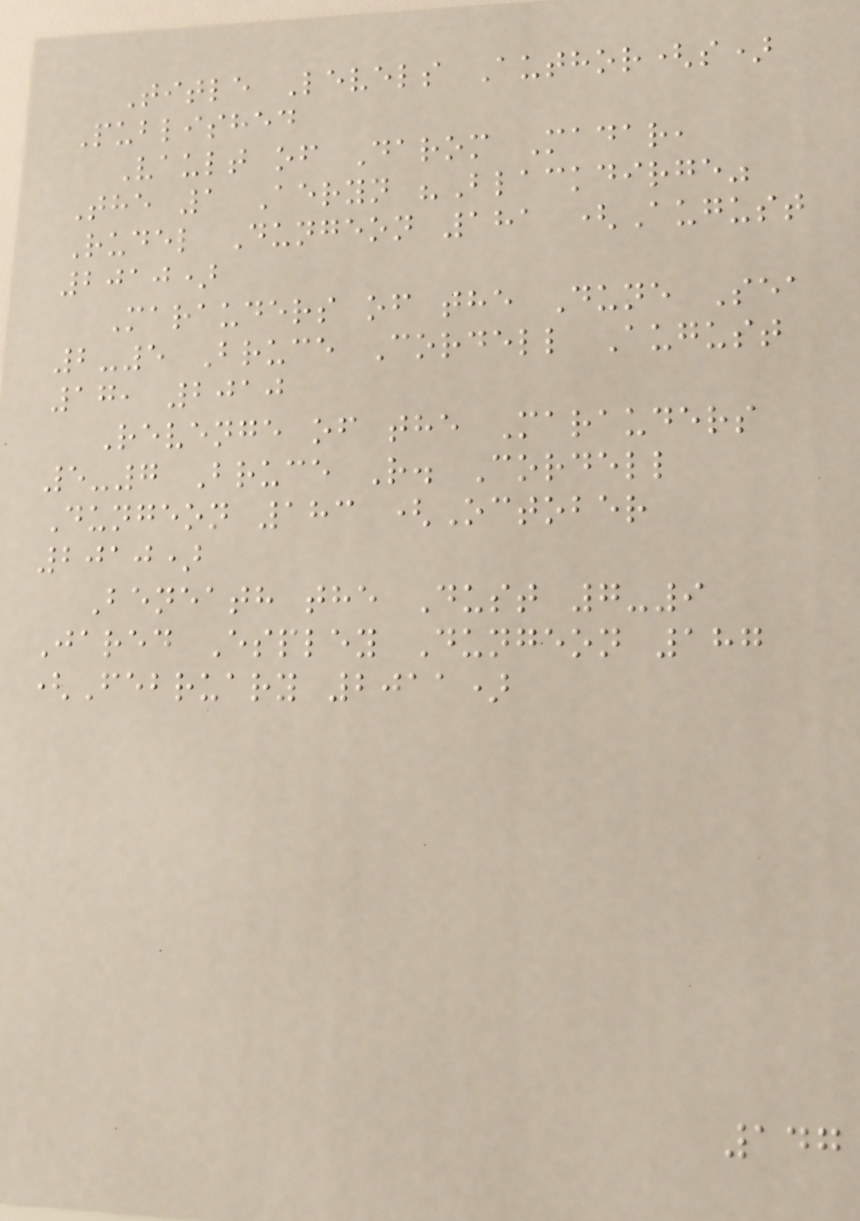Title Levels Author(s)
Published
Vault of Darom Madar,
The 1 Aeryn "Blackdirge"
Rudel Dungeon 181 (August
2010)
Marauders of the Dune Sea
2-5 Bruce Cordell August
17, 2010
Revenge of the Marauders
5-7 Bruce R. Cordell
Dungeon 183 (October
2010)
Beneath the Dust 7-9
Jared Espley Dungeon 187
(February 2011)
147
